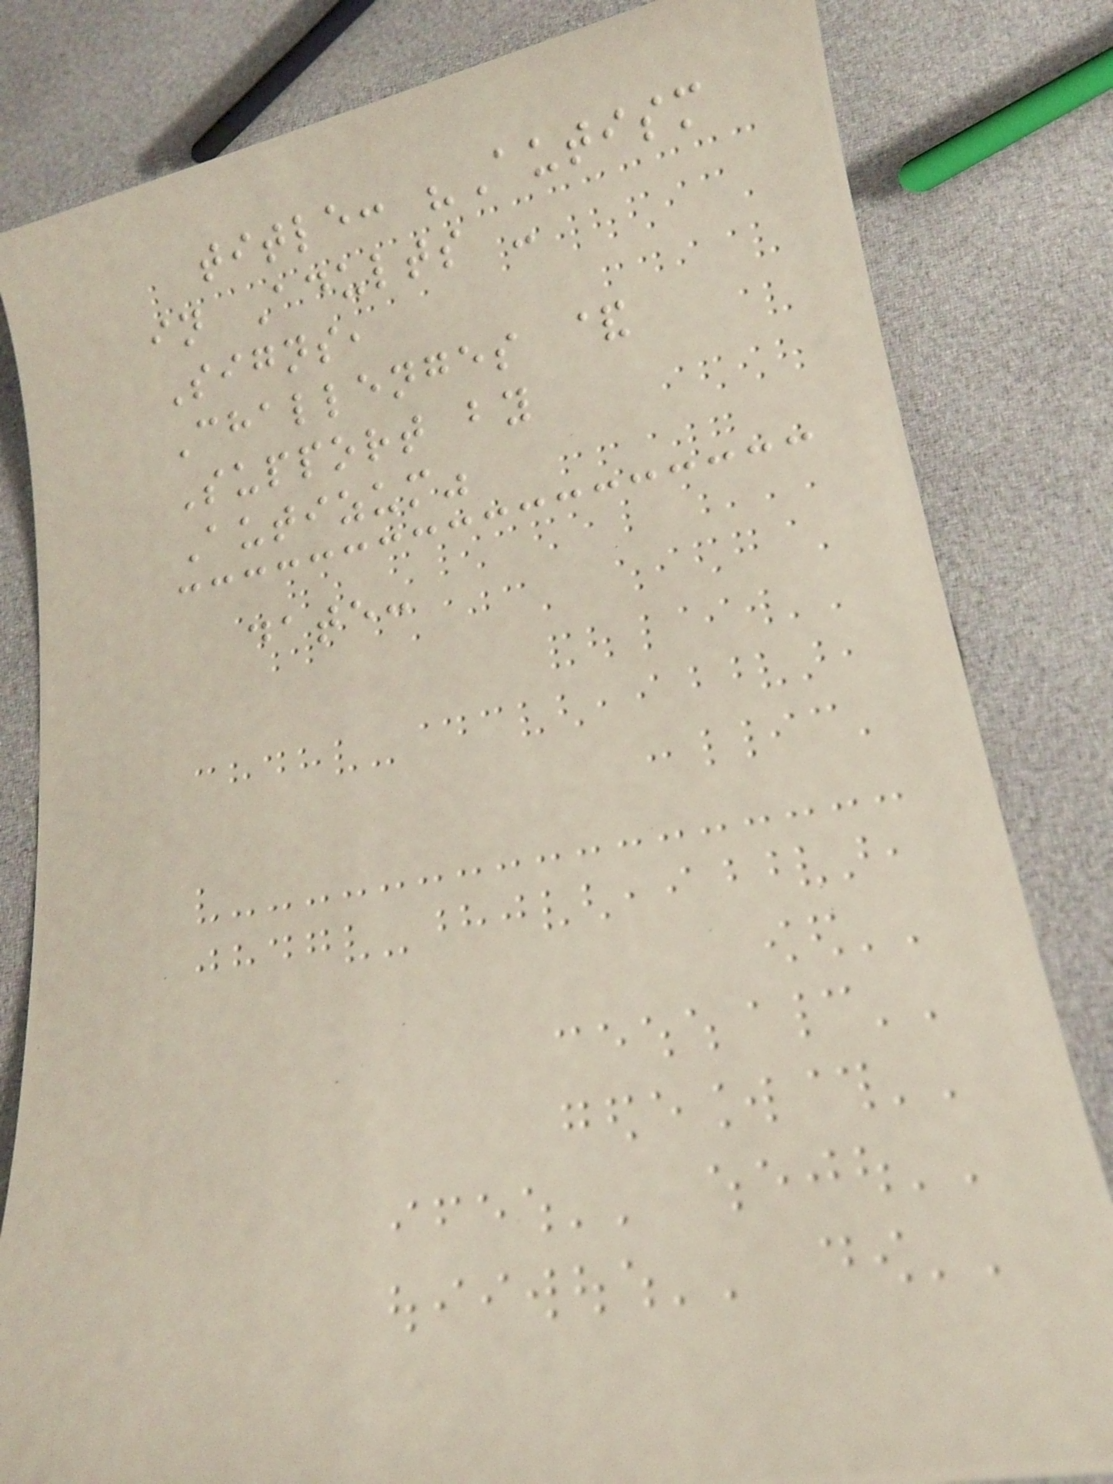title: "Autism
in Adults -
Signs,
Challenges &
Support by
Autizum"
date:
